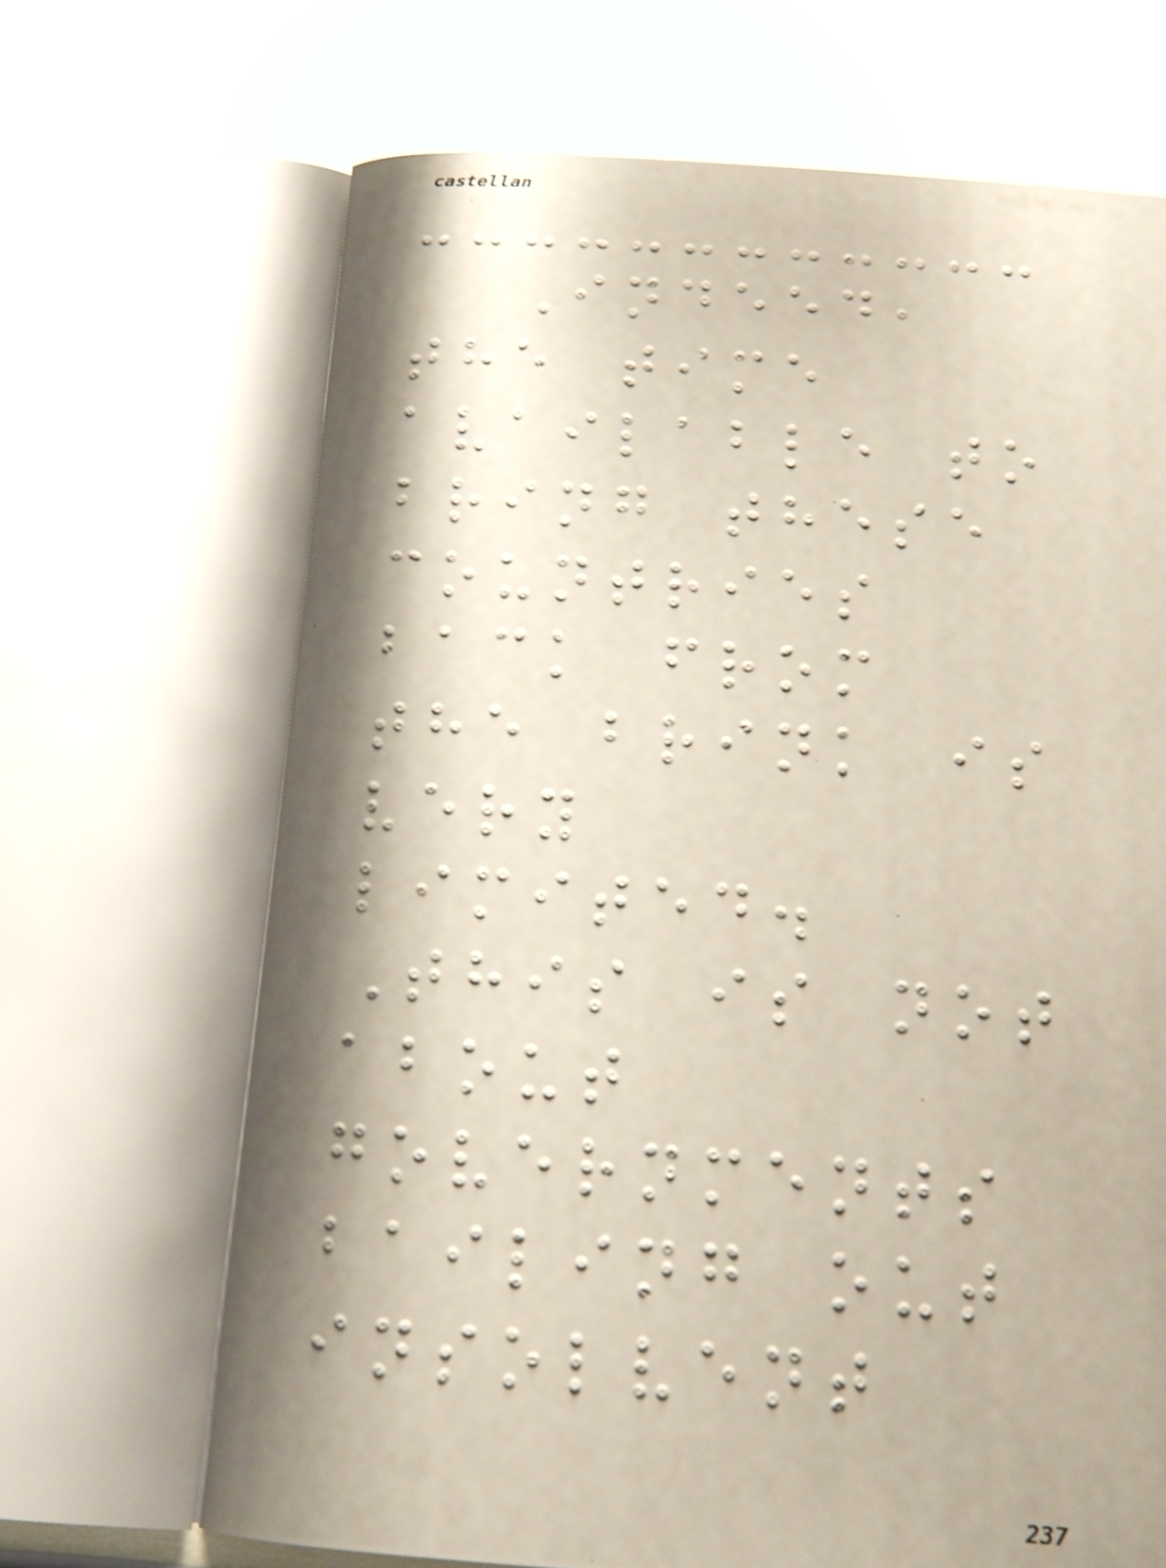Indeed,
the time
available to
bring these
countries
back from
the brink is
very
limited.
This is not
about
governments
bailing out
insolvent
